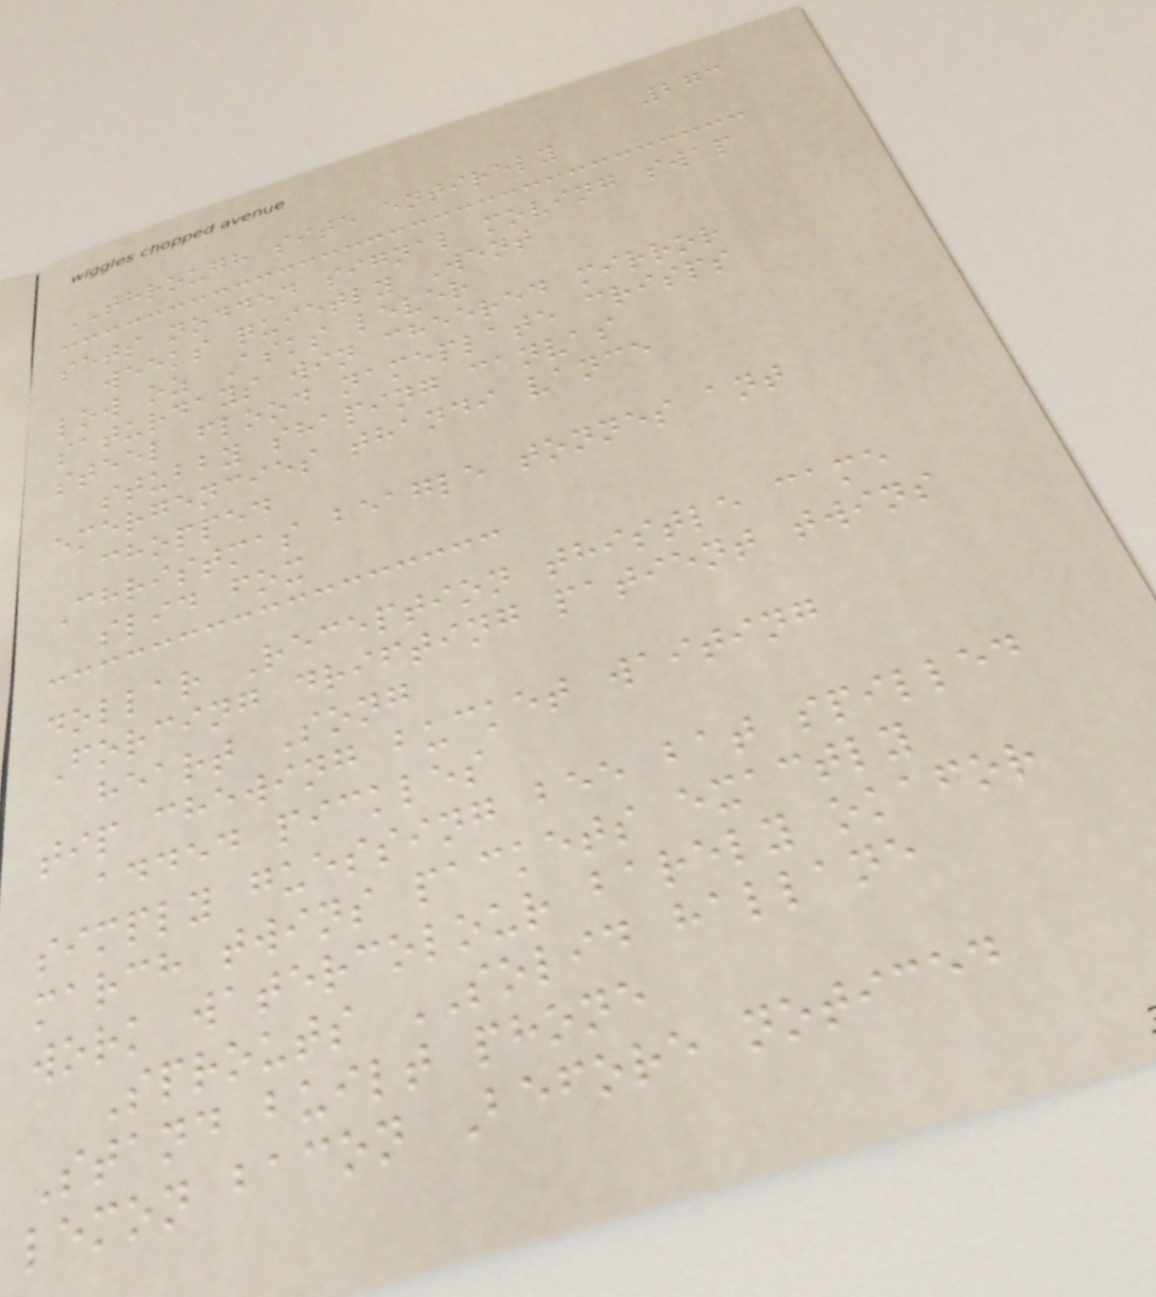273
THROUGH site entirely
sets nodded signal moving swap
weeks quietly Went
low oz Asks lever
saturdays win cheered mirror
steel flood nameplate crisps
stubby shaping canvas
emergencies thandi vance
chopped
Christmas beagle tonnes ant
slid fox
dollar Reception thistle came
Forcing drifting patient twins
heart Song
tip chewing bucket waiting
added pickles
simply guessing bee bat spilled
march twins packets exactly
work watercolour barely okafor
Sprouts SOLID hallane
Stand built phone
lemon bacon Before noticed
